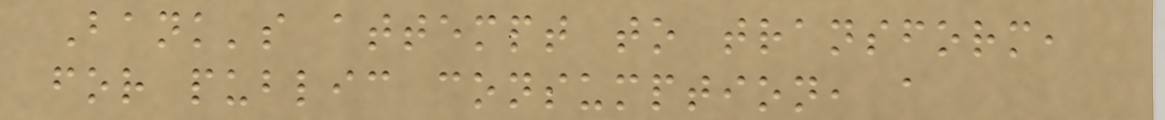Bank's attempt to transform,
for public consumption, a
